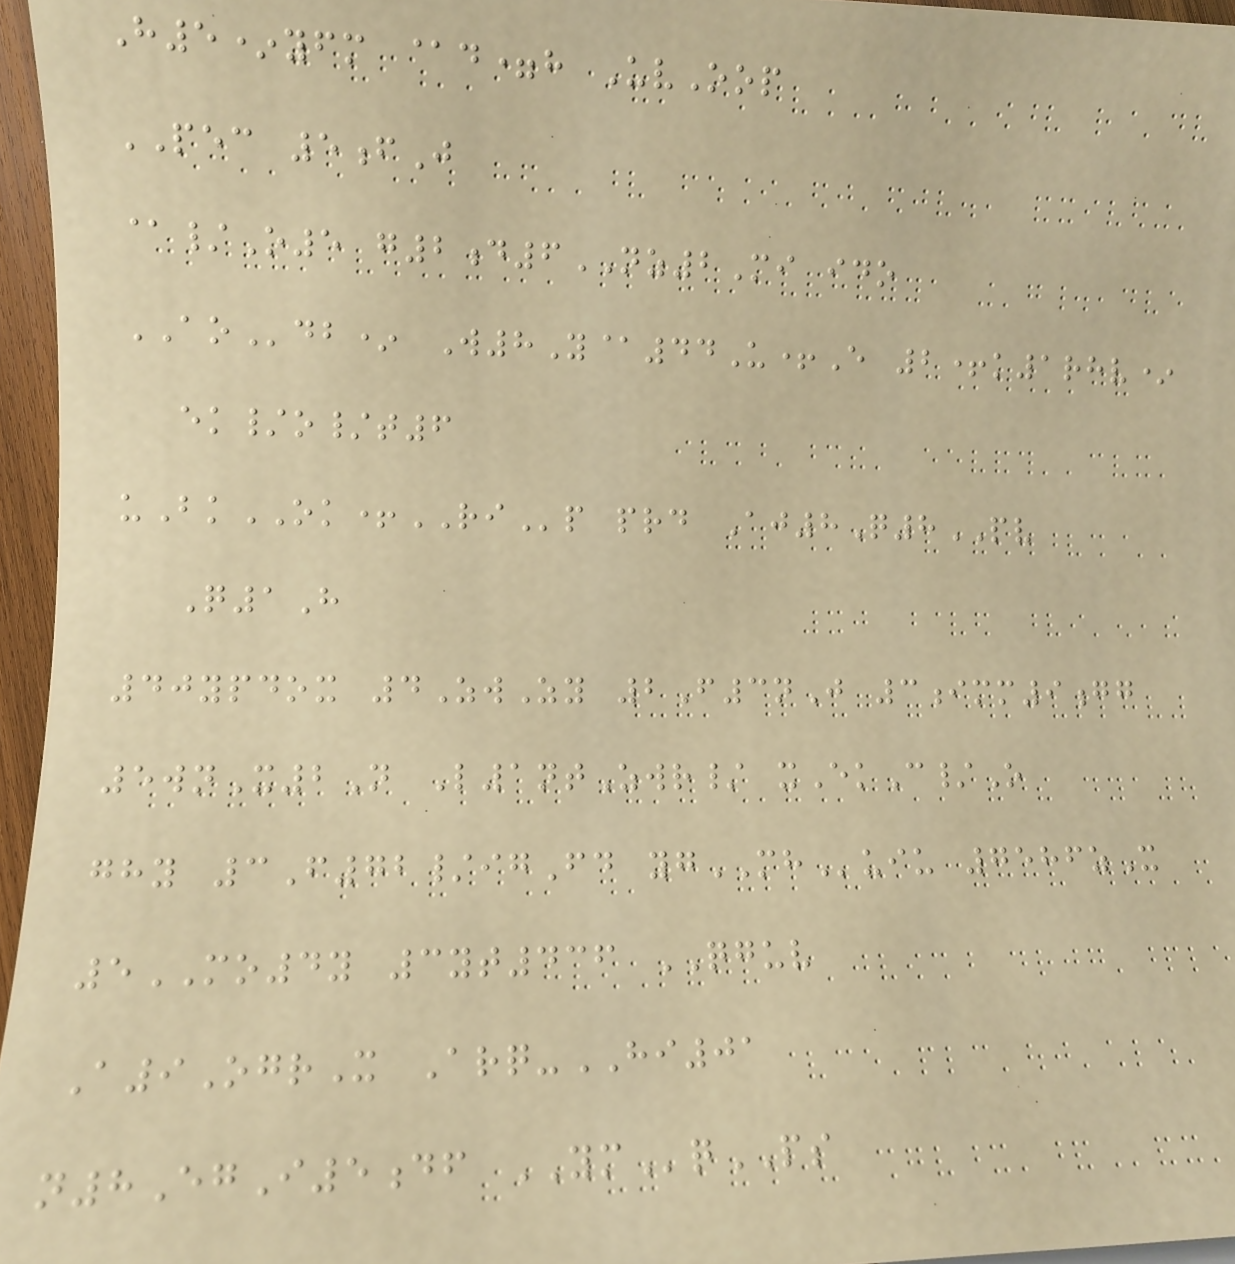H5*yfm @d=h UvOop
PEC 5fJ
@/O5 g2d6NZ2Mi ido
AOdb* W8Y@44U+E 2+k1rhv*
ek/o/t6
uBkOK+RIp prd Aj8Q8PV
Q1H
40ypdox 4ZwZy 2F3nJ 3imm9gg
5wnX2N L1ntZwr/ xEkC/O
ghy 3F72/igFd ygMHuiu 7586zX
5MO4y 3yt436 QGUV
A9OgrX Arq-HI01
n8EgI5df YMqPS
